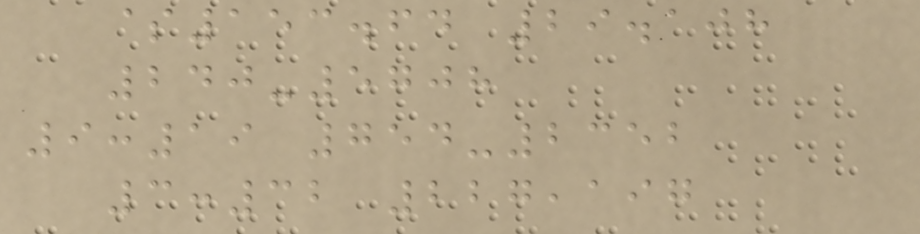$153.64 29.108
240-5708
9:19 754-2352
3:32 227,197
